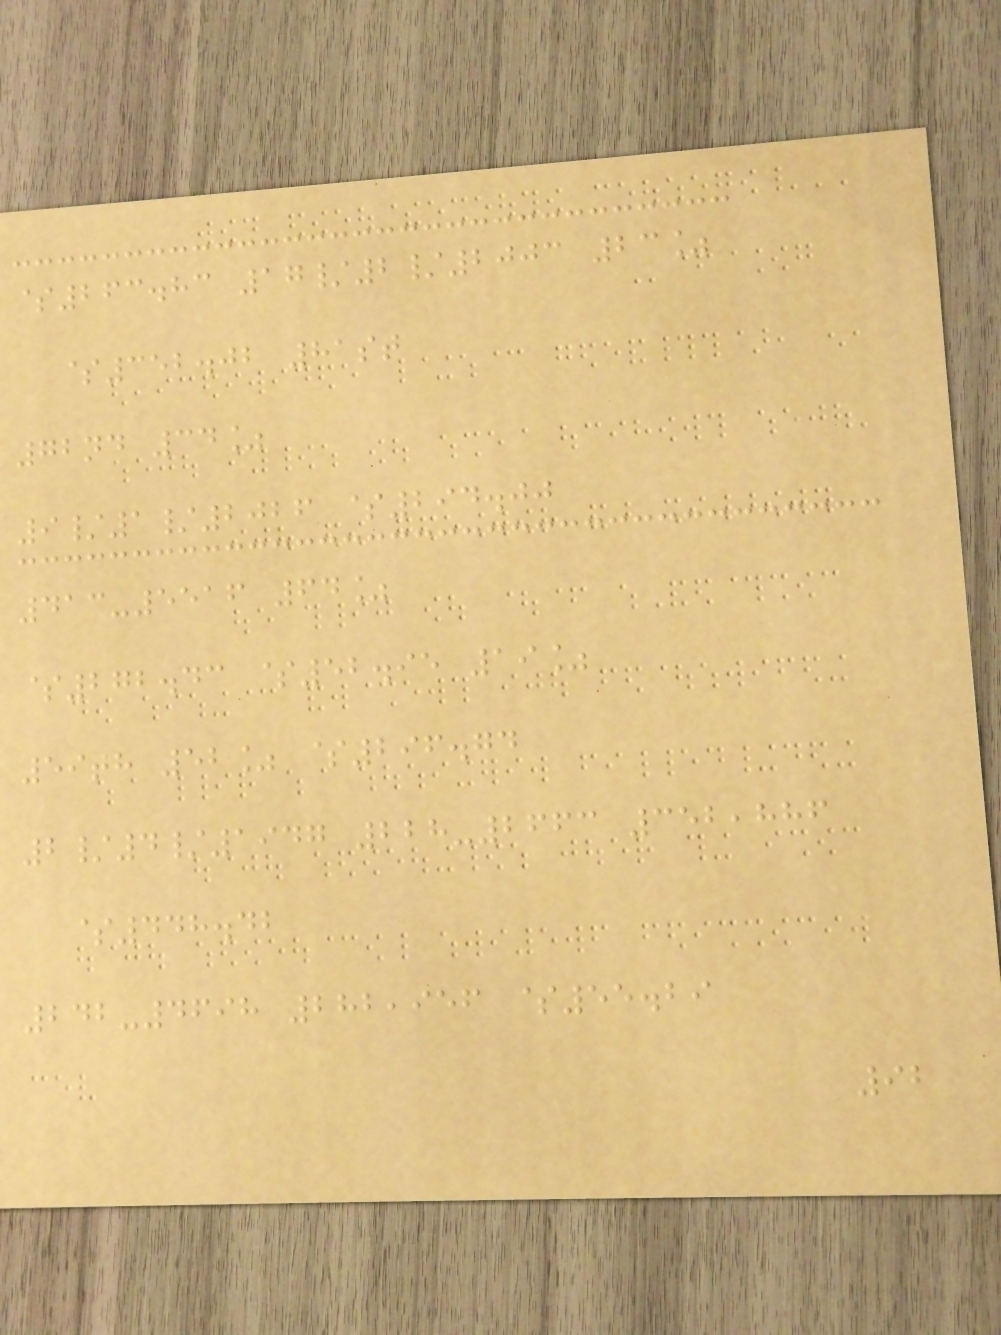$263.83 17/2/2003 23%
$352.02 81st
72nd 34%
9/1/2026 $294.00
413-5516 64%
$272.43 $52.95 19%
59th 52% $296.74
2/4/1947 228-2663 352,886
$448.42
242-4698 282,956 $55.29
92
